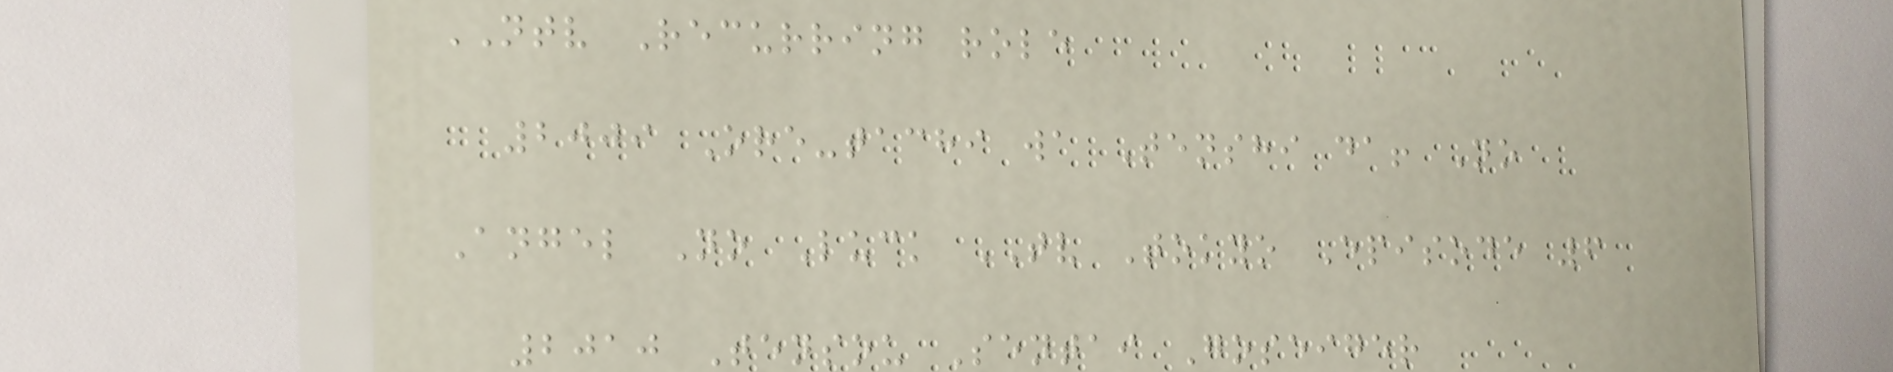NTV Recurring role
2009 Ore-tachi wa Tenshi da! No
Angel No Luck TV Tokyo Episode 6
2010 Tensou Sentai Goseiger
